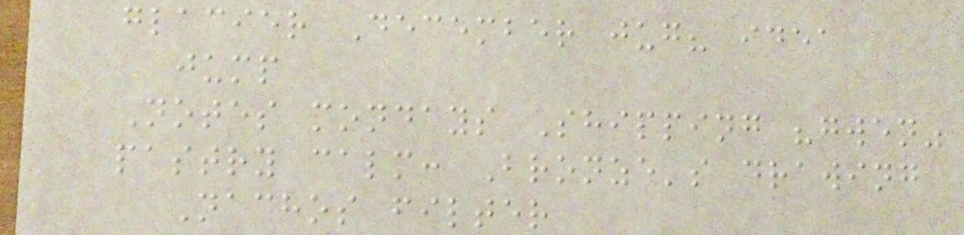glacier December jug? idea
jump
Notes mondays Shipping "gwen"
pastry calm: Bronze's drawing
Nachos filter
